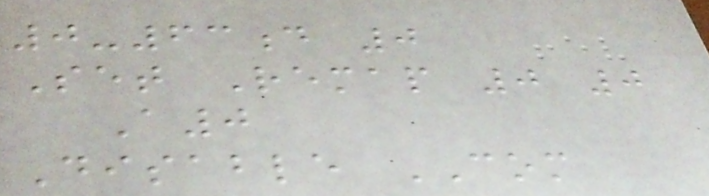0-63d 0
Set Remap 0 0
A0
Disable COM
